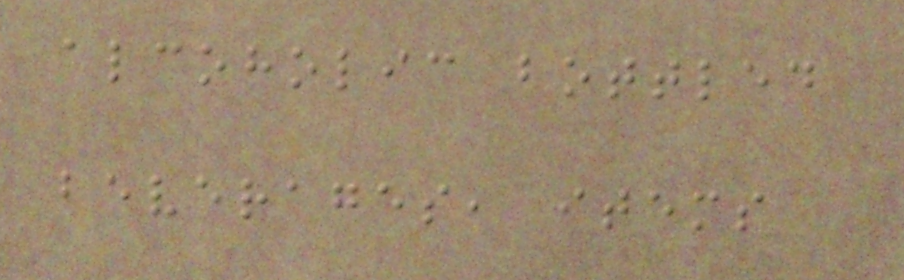alcoholic bottled
beverages, items
